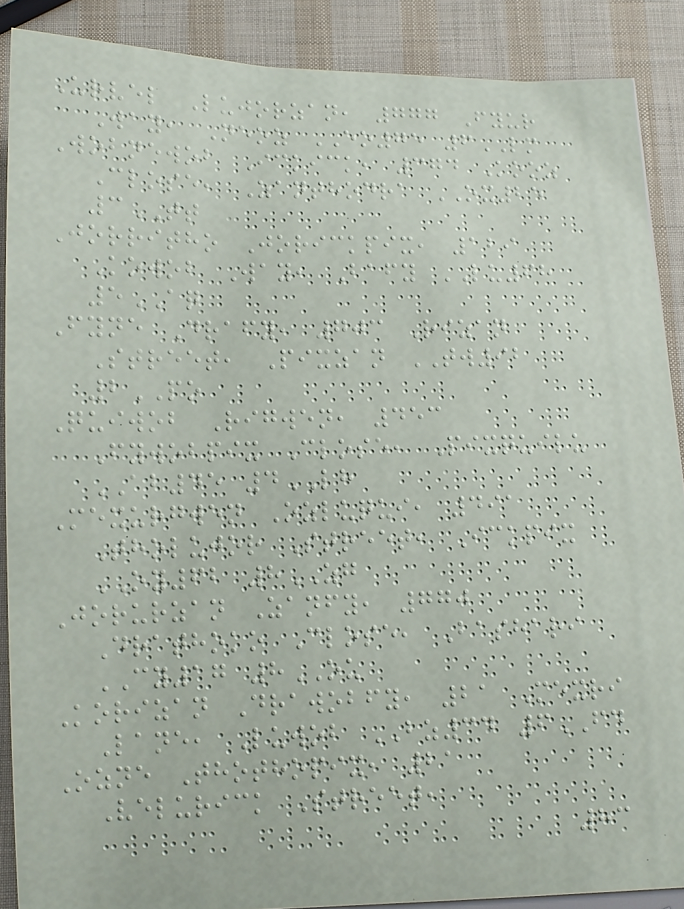Urvel Lujorzan, 777 Fyur
Way, Neoz EO75 6LM
Wobnewob Ickick, 374 Kooz
Close, Zanthodra OX25
3TT
Jorritho Jorickpix, 129
Kowob Way, Bafy LU68
5AQ
Fyne Drafy, 703 Rizan
Street, Pixzan TW92
2PO
Quiwob Rigwen, 453
Fywobpix Close, Pixquilu
AB45 4LH
Mexurgwen Ozluqui, 491
Tholujor Street, Ickpix
OY62 8ZG
Jorurzan Zanfy, 770
Drathoko Close, Bashari
CY17 8OU
Korizan Drawobfy, 21 Mexri
Lane, Luwob BZ34 6FD
Ozne Thothopix, 21
Velurick Street,
83
